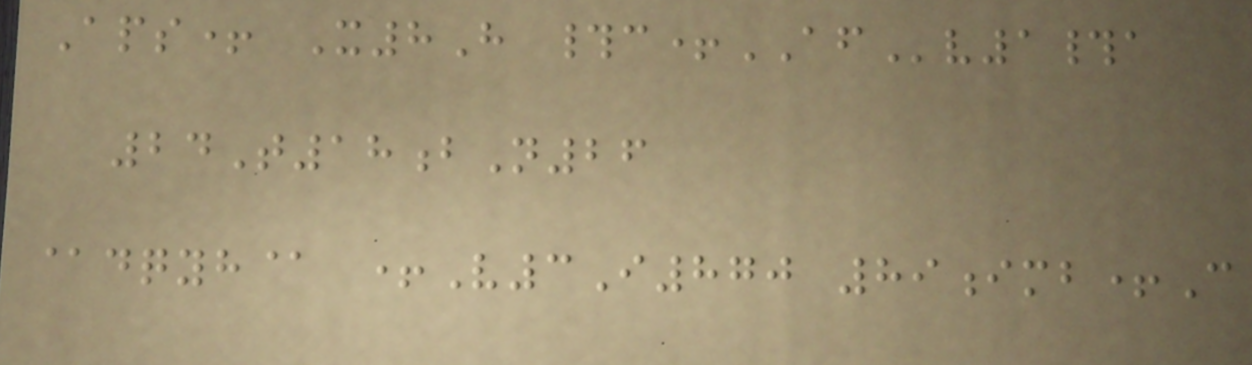Aps+ X8H #c+AFv1#a
24T18bN26
@dqyh@ +V3I870 89imb+C
